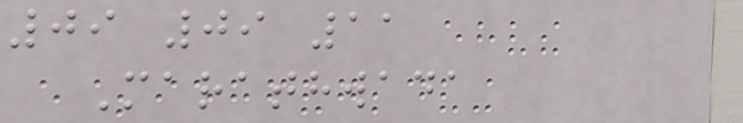09 09 11
Marathwada
